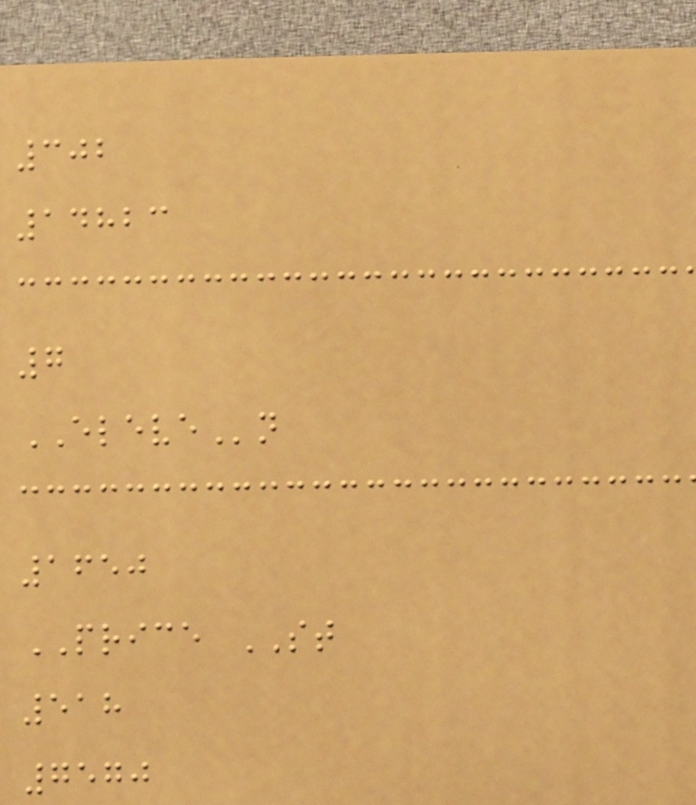302
14823
7
ELEVEn
1650
PRICE ST
518
7570
